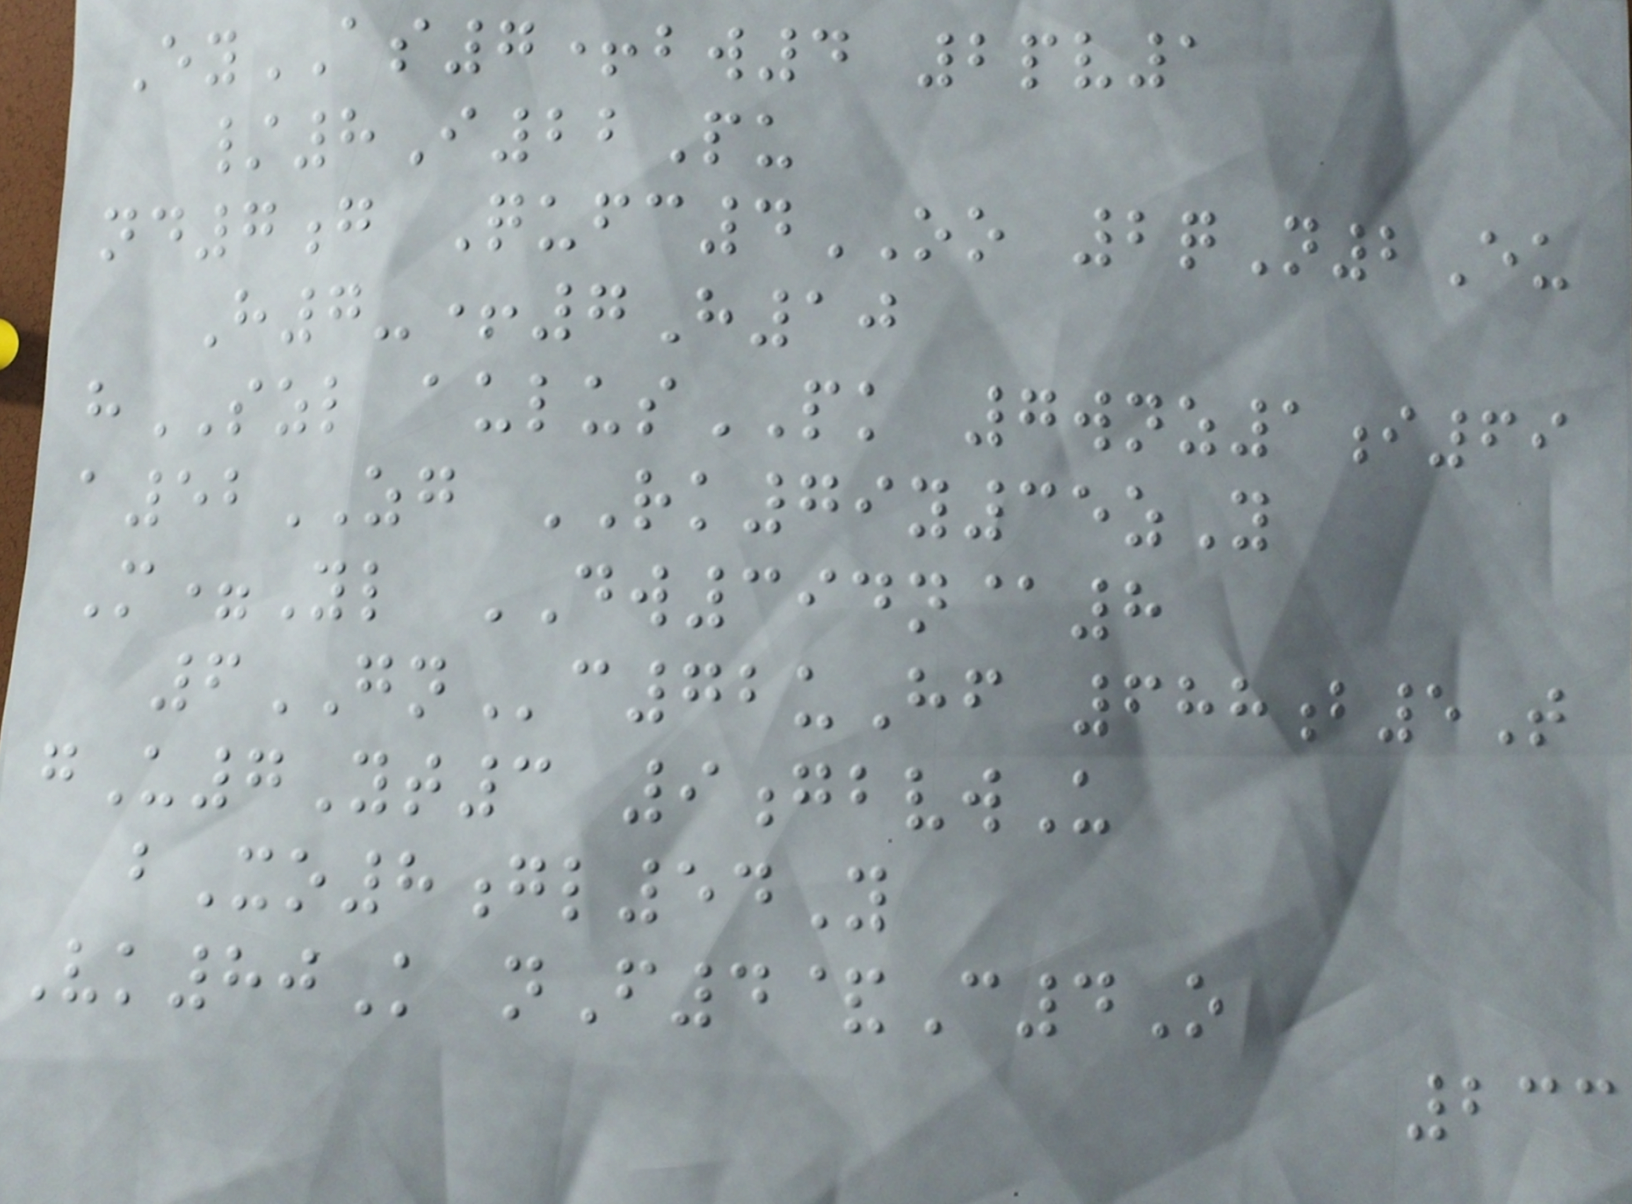EyAS7+bw4 2pv1
/8I22Pu
nd7g Qufc4OO 2qN2Eu
H7-+7H10
hSZL aulusPK 7wnz1i69
a52ZG RK79y35zY
M=Yl DW394n@8
6GNc72uHf 688b5T
gU7Yt3 9gbvwU
bXo8gl54Y
Vk80K nF4&C4O
233
